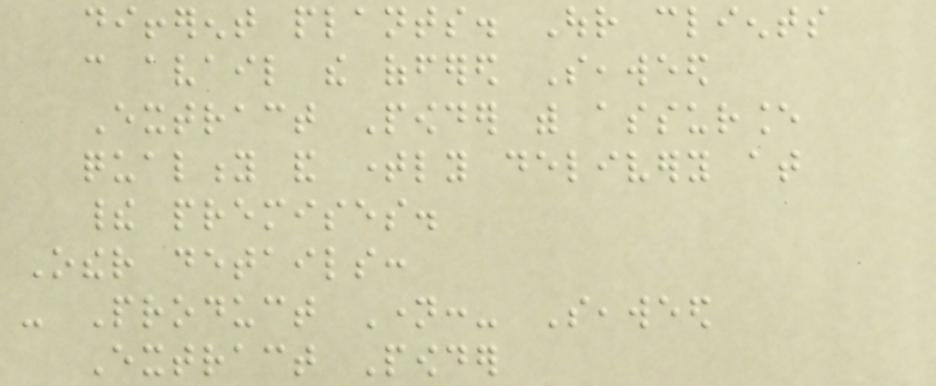different plants. Our clients
can avail the offered Seaweed
Extract Powder with assurance
quality and timely delivery at
their premises.
Other details:
- Product Name:- Seaweed
Extract Powder
